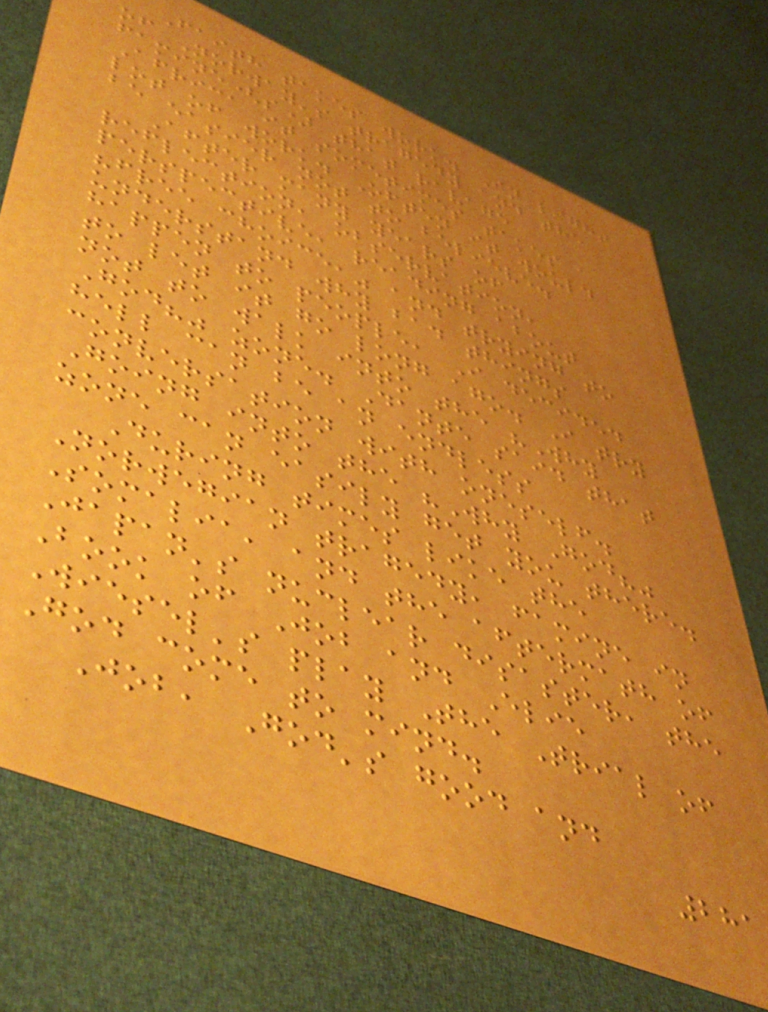Faith takes work. In light
of Norway's tragedy and the
famine(s) that ravage
Africa it sometimes takes a
lot of work. Often it would
be easier not to believe.
After many years of
reflection, observation,
perspective, reading about
"free choice," and trying to
understand why bad things
happen to people, I decided
to let it go long ago. I try
not to walk into the "Why
God?" zone. Dante said that
hell can be an endless
conversation with oneself.
Going into the "Why God?"
zone can easily get you there.
During times like the
Norwegian tragedy, famine in
Somalia, and the aftermath of
Japan's nuclear disaster, the
Book of Job and Elie
Wiesel's play The Trial of
God come to mind.
Job, God's good and
281
